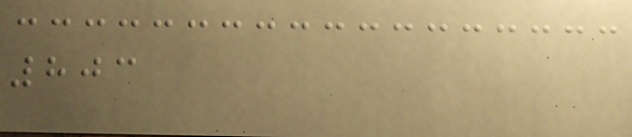803
